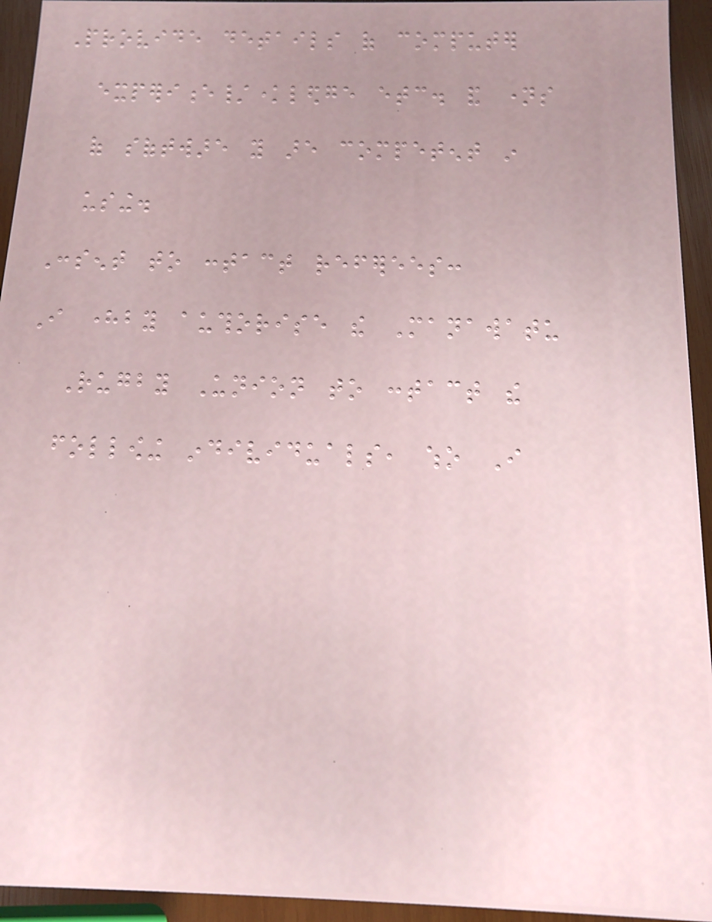Provide details of computer
experience/knowledge etc. and names
of software you are competent in
using.
Consent to contact referees:
I hereby authorise the Manawatu
Rugby Union to contact the
following individuals, who I
